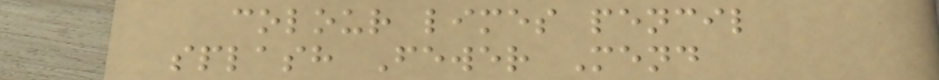colour limes pencil
splash Fewer Mend
